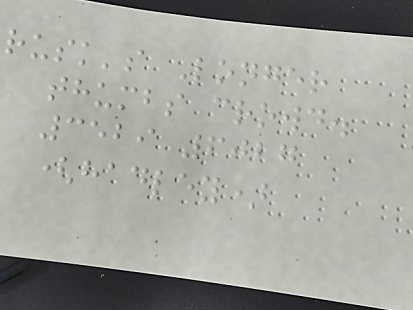rusk's Longer
thumbs crowd.
3529 6027
(hadley)
